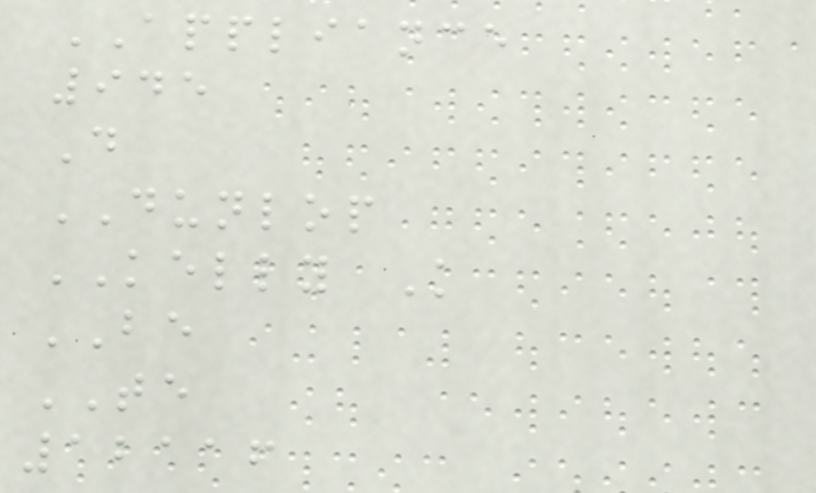APPLIANCE
945
D
DUNLOP
KELLY K
BE
TE
12116
